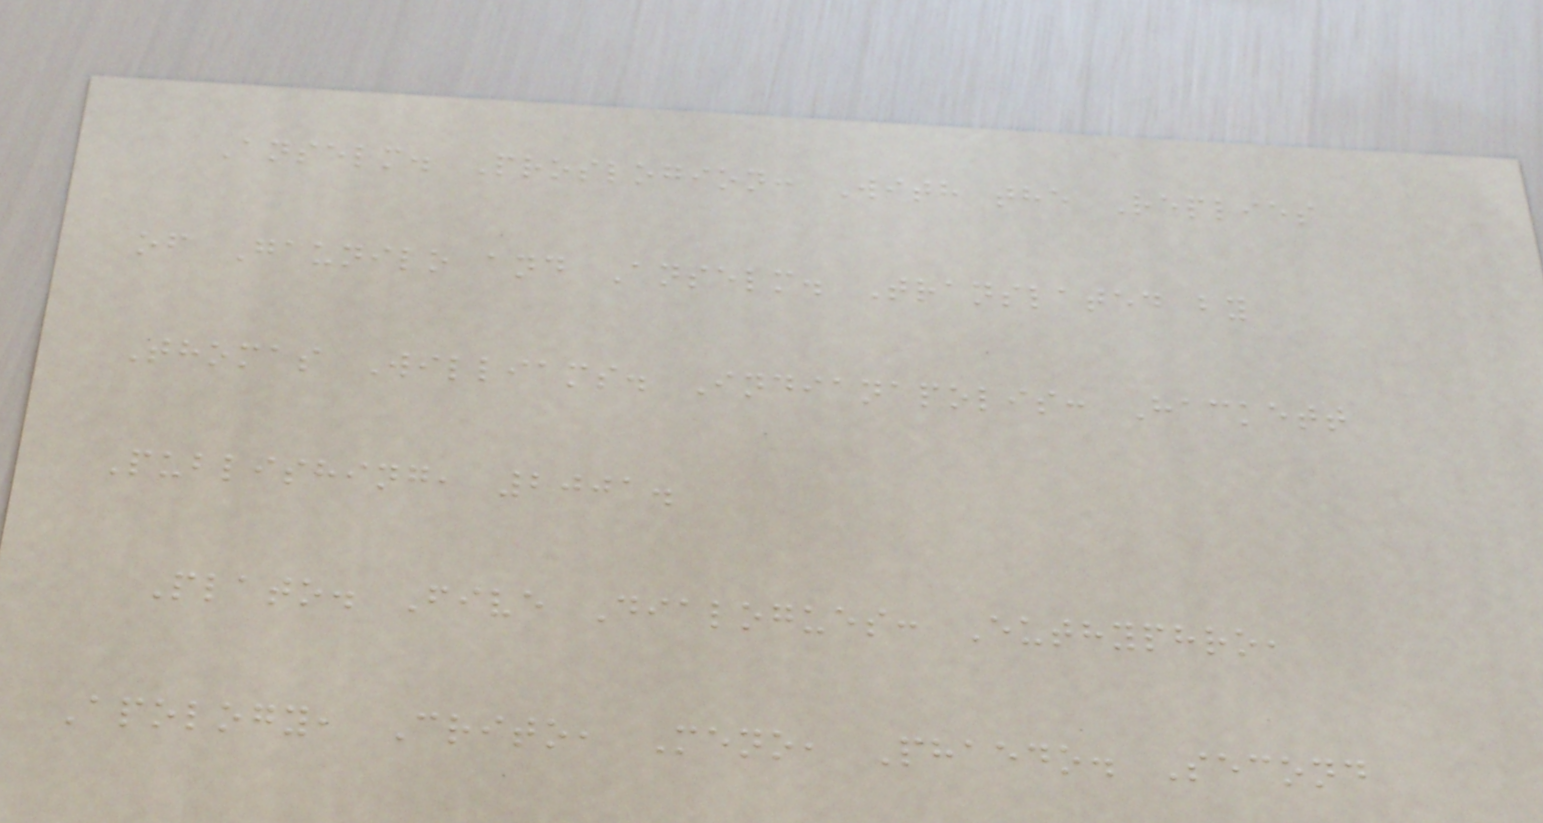Anselm. Proslogion: With the Replies
of Gaunilo and Anselm. Translated by
Thomas Williams. Indianapolis: Hackett
Publishing, 2001.
Plato. Five Dialogues: Euthyphro,
Apology, Crito, Meno, Phaedo. Second
